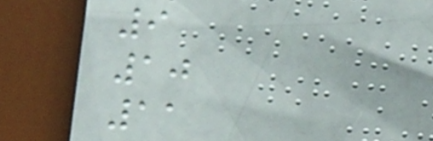9
10
11
